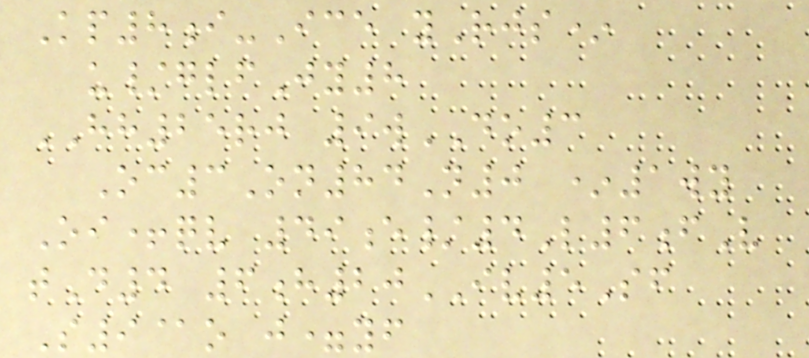Kp8i-Ice yRjs*
u/glfJy8
HH25rj 9wDO3
Oc3On84N0 *1wy
Oi+qv 49e/4L6fV
tD4 6h20IV5Sf
S9@o j=yf
